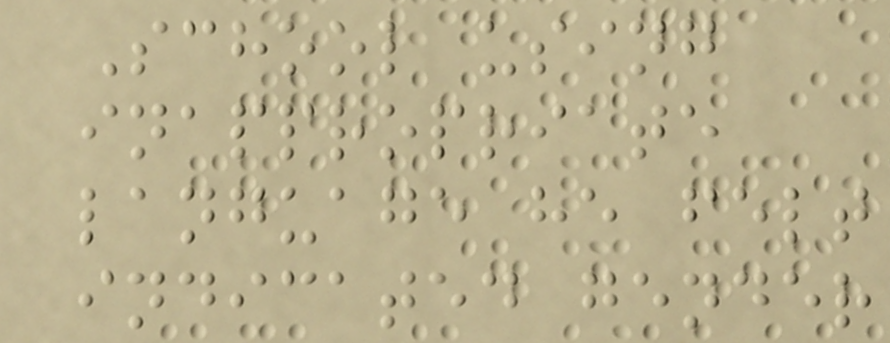School using
inappropriate
language he felt
indicated gender
